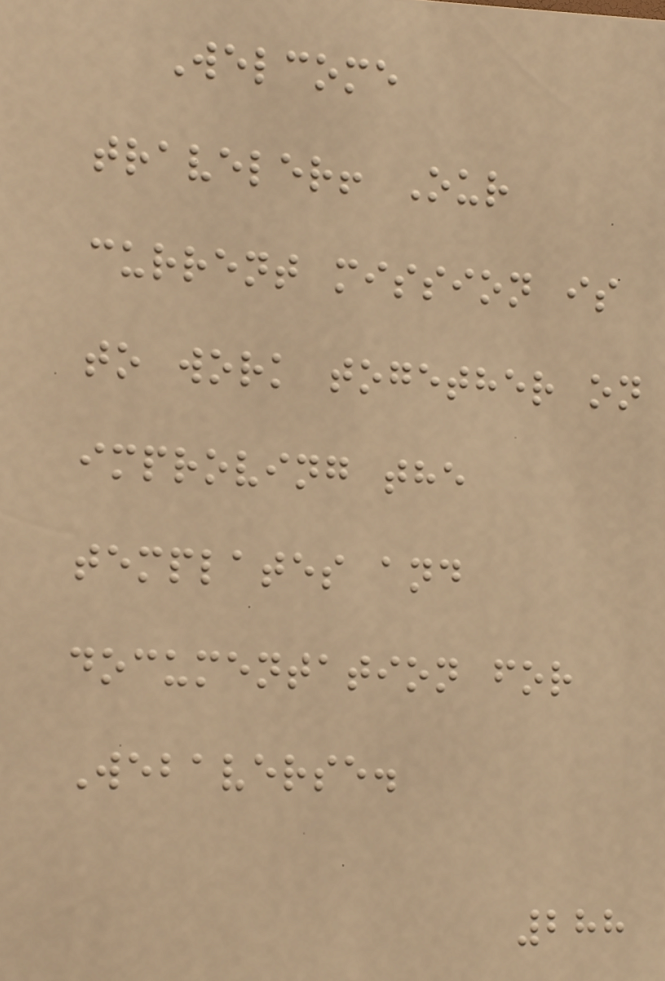Welcome
traveler! Our
current mission is
to work together on
improving the
templates and
documentation for
Webaverse.
288
